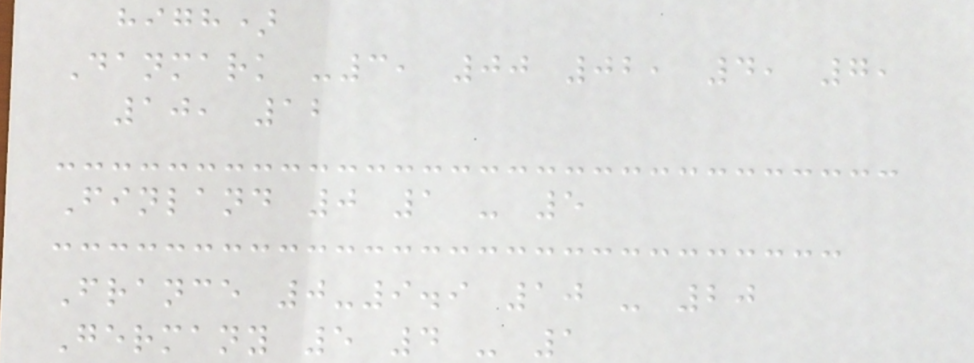high)
Danmark -3, 00 02, 4, 7,
10, 12
Finland 0 1 - 5
France 0-9.9 10 - 20
Germany 5 4 - 1
